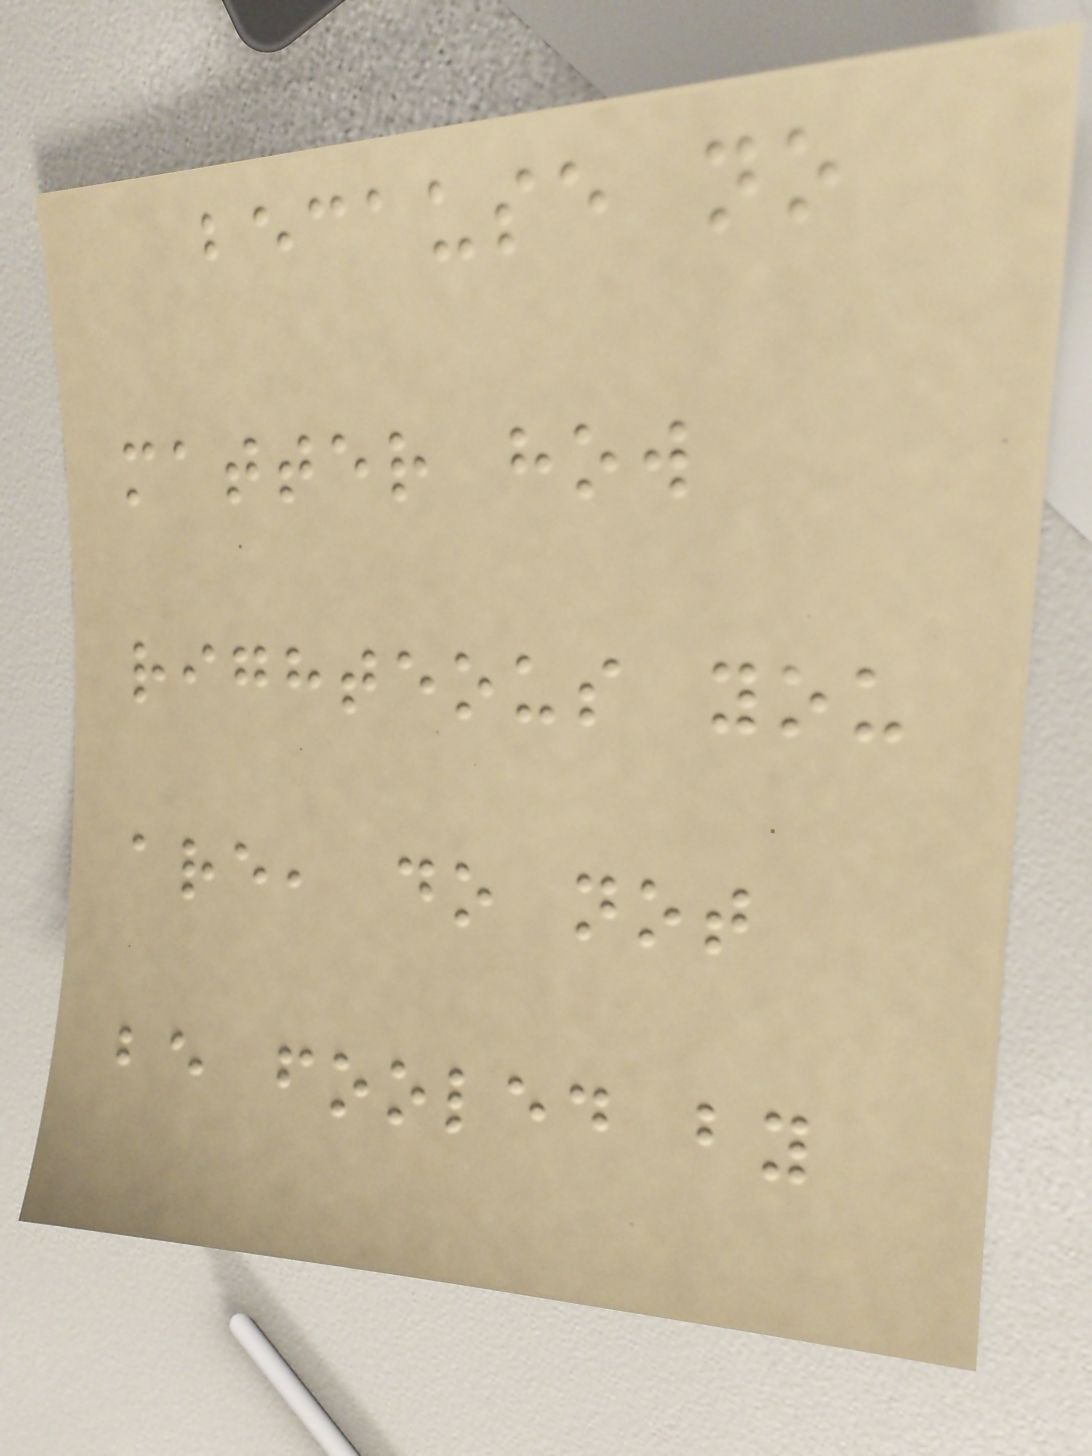because no
matter how
righteous you
are, do not
be fooled by
